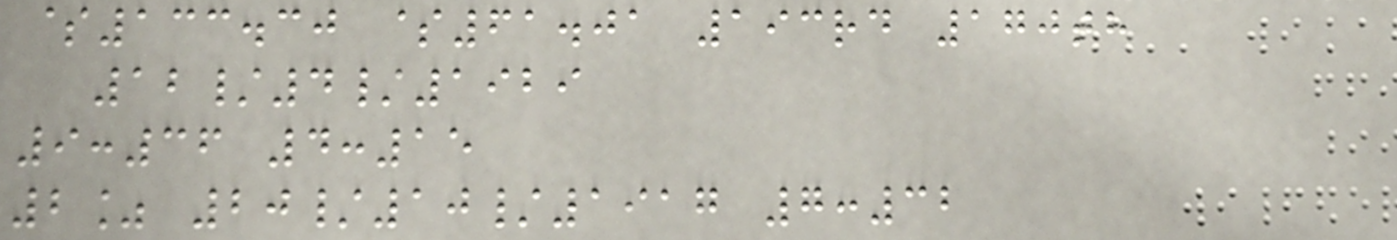$133.30 $61.01 193rd 170th
12/4/1929
9:36 4:15
2% 20/10/1917 7:32
